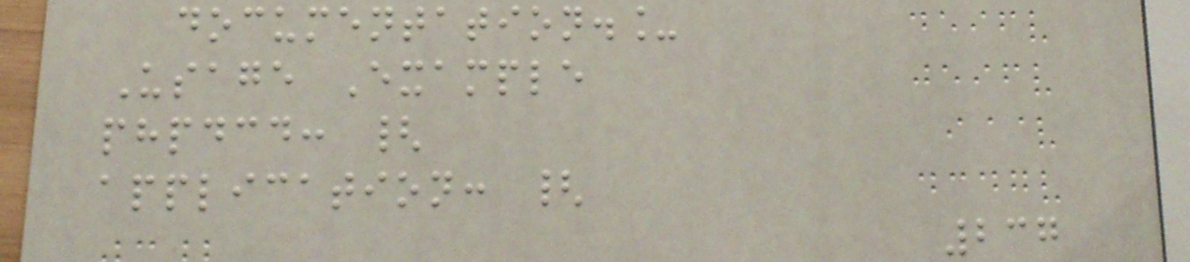documentation._
Usage Example
phpdcd: {
application: {
237
